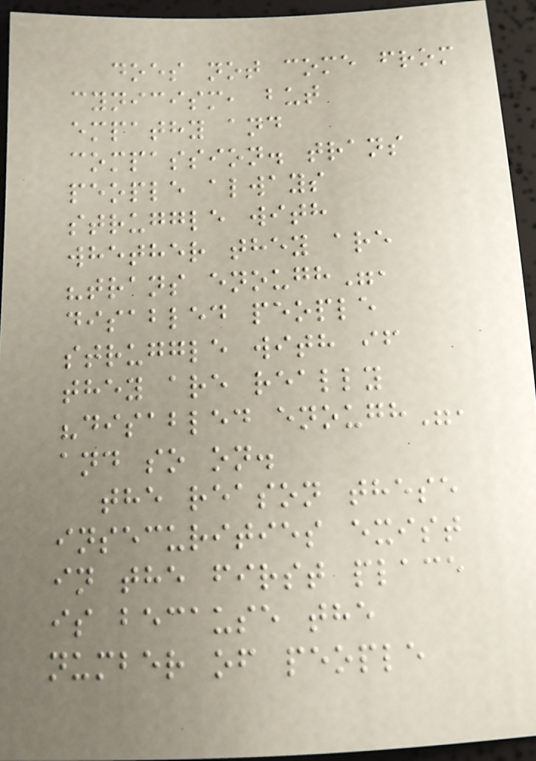does not come from
cynicism, but
empathy and
compassion. trans
people always
struggle with
whether they are
"trans enough",
disabled people
struggle with if
they are really
"disabled enough",
and so on.
the reason these
insecurities exist
in the first place
is because the
number of people
